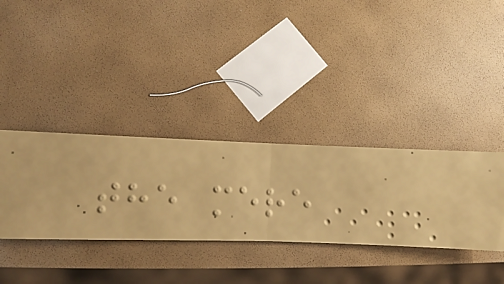the mere
